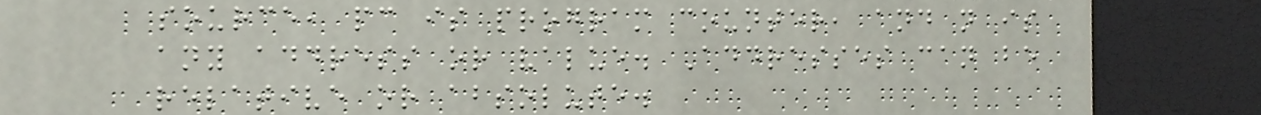source, pc is program counter, and n is
any address or value. Addresses can be
relative or absolute.
